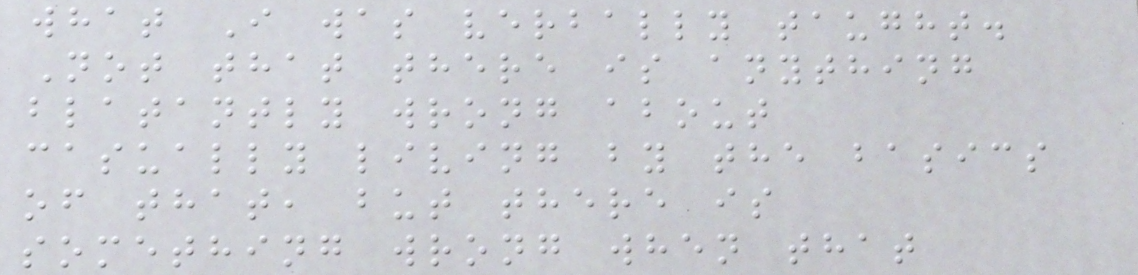what I was verbally taught.
Not that there is anything
blatantly wrong about
casually living by the basics
of that, but there is
something wrong when that
